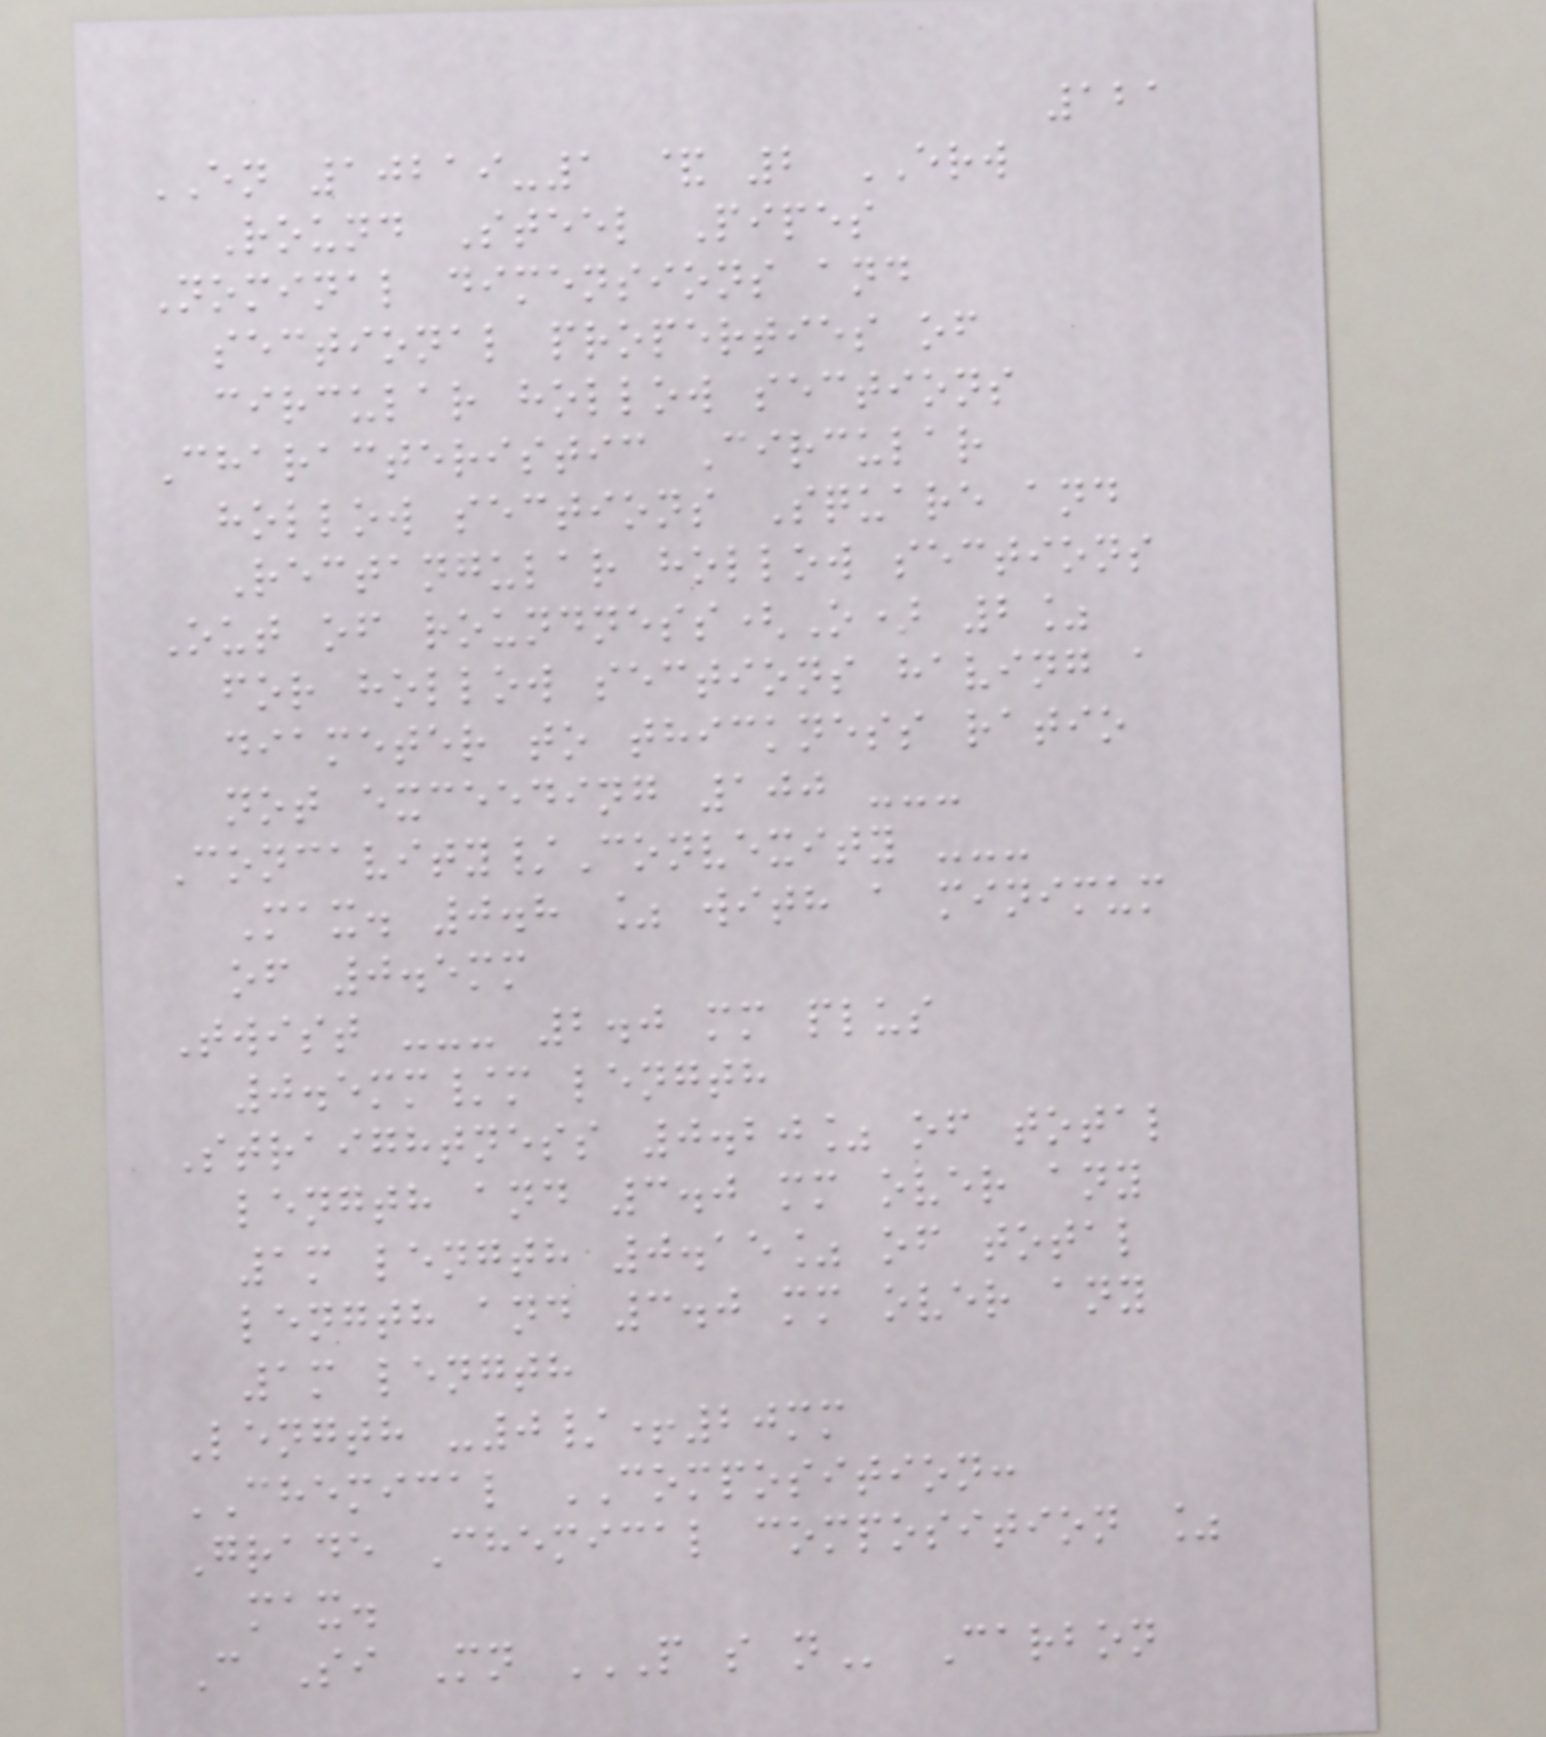121
EN 10219-1 & 2 ERW
Round Steel Pipes
Nominal dimensions and
sectional properties of
circular hollow sections
Characteristic Circular
hollow sections Square and
Rectangular hollow sections
Out of roundness(O) 2%
for hollow sections having a
diameter to thickness ratio
not exceeding 100 ---
Concavity/Convexity ---
Max. 0.8 % with a minimum
of 0.5mm
Twist --- 2.0 mm plus
0.5mm/m length
Straightness 0.20% of total
length and 3.0 mm over any
1m length 0.15% of total
length and 3.0 mm over any
1m length
Length -0/+20mm
CHEMICAL COMPOSITION:
Grade Chemical composition %
max.
C Si Mn P S N Carbon
